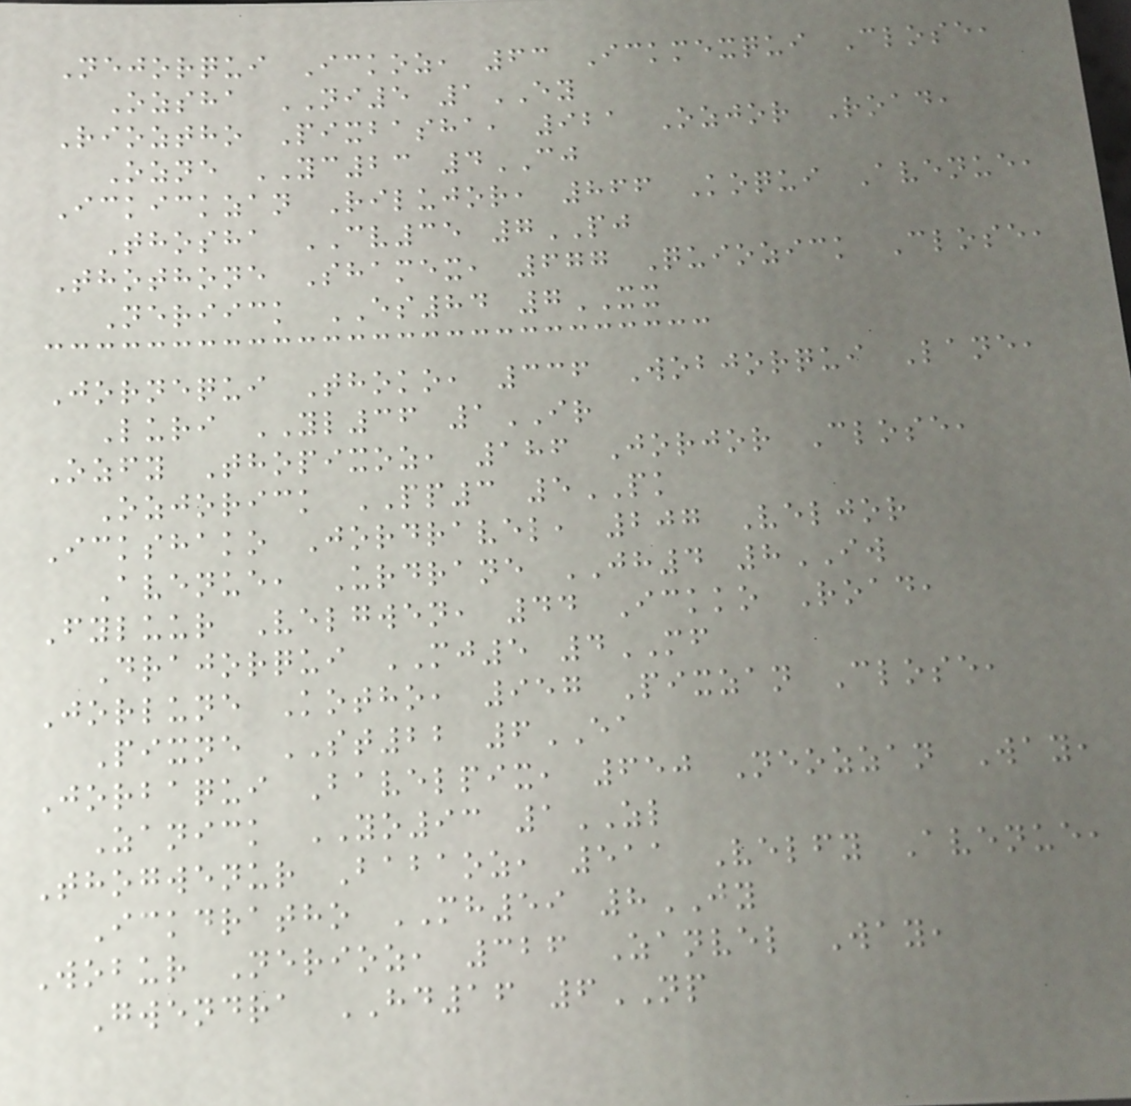Nejorqui Ickoz, 63 Ickmexqui Close,
Ozsha NI5 1EY
Rioztho Pixbasha, 921 Ozjor Road,
Ozne YC23 4CJ
Ickickzan Rilujor, 866 Koqui Avenue,
Thosha CV35 7PJ
Thothone Shamex, 677 Quiozick Close,
Neriick ES84 7XX
Jornequi Thoko, 336 Wobjorqui Lane,
Luri YL36 1IR
Ozfy Thopixoz, 186 Jorjor Close,
Ozjorick PP3 5PK
Ickshako Jordravel, 207 Veljor
Avenue, Urdrane JH4 8IW
Fyluur Velgwen, 44 Ickko Road,
Drajorqui MJ5 4MF
Jorlune Kotho, 957 Pixzan Close,
Pixne ST22 6EA
Jorbaqui Bavelpix, 650 Neozzan Way,
Zanick YO93 1ZL
Thogwenur Babaoz, 511 Velfy Avenue,
Ickdratho MH59 8JY
Wobur Nerioz, 326 Zanvel Way,
Gwendra HD16 6NP
